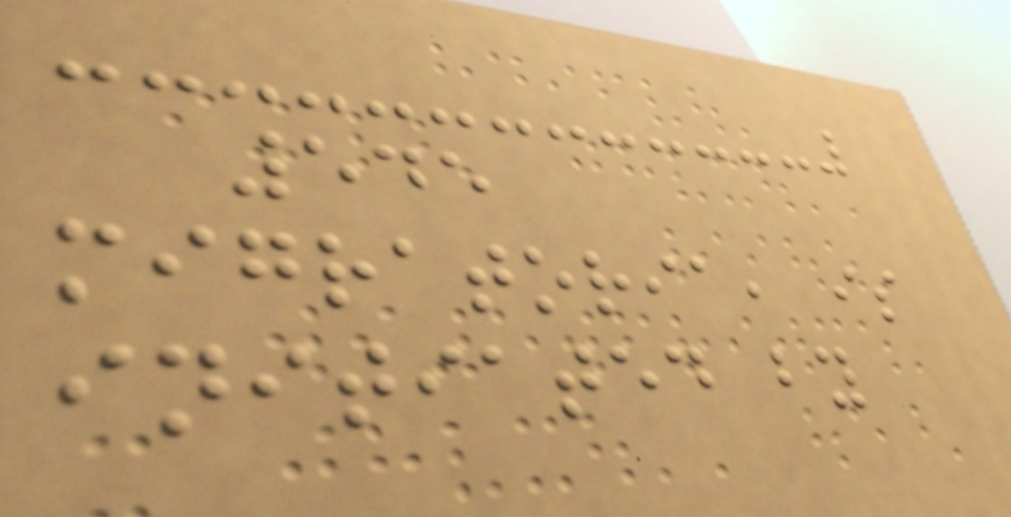545
migratoria, is
initiated by
